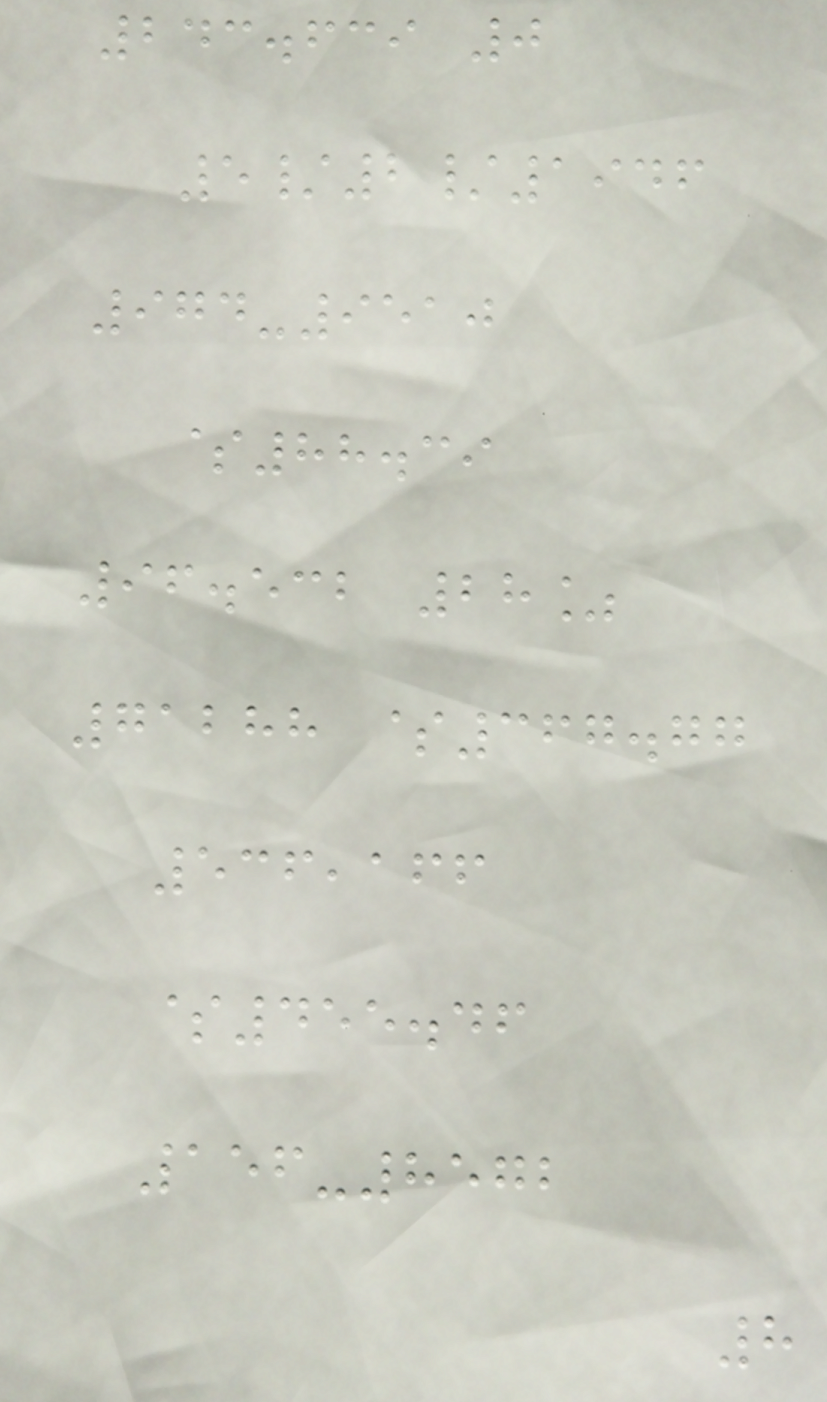243.639 0
5/2/1946
974-9510
$88.39
96.532 28%
71288 $367.77
536,166
$455.46
156-8572
8
